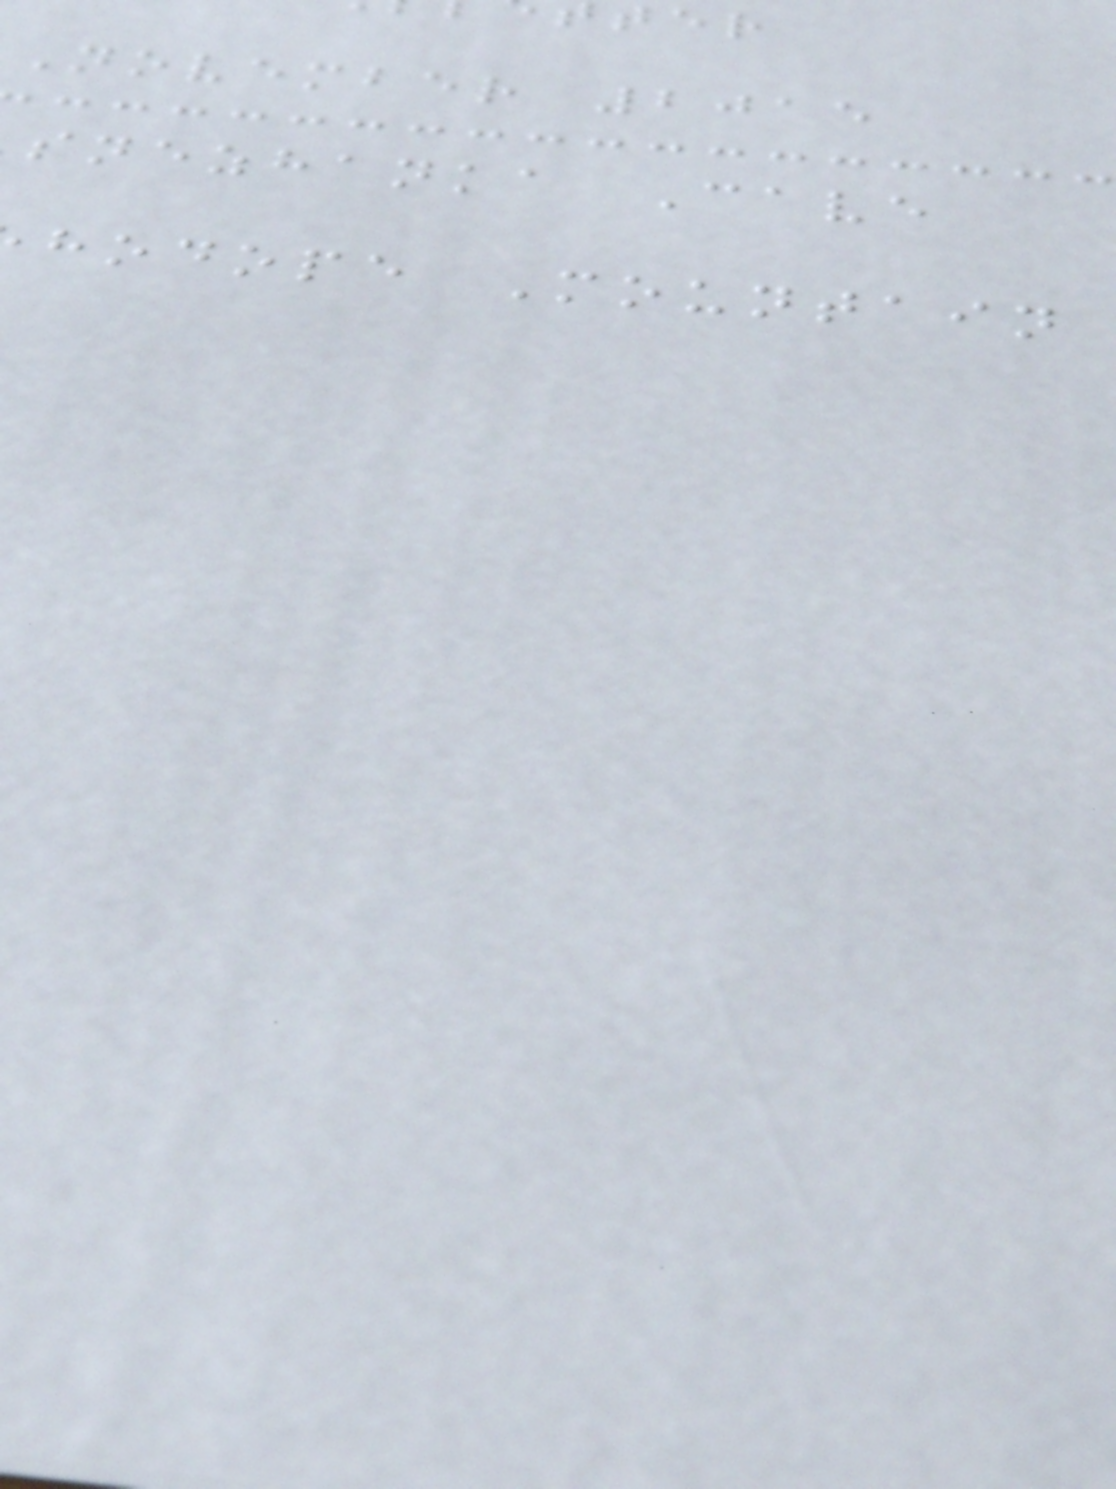November 2015
snezhanka Cave
hodope Mountain
